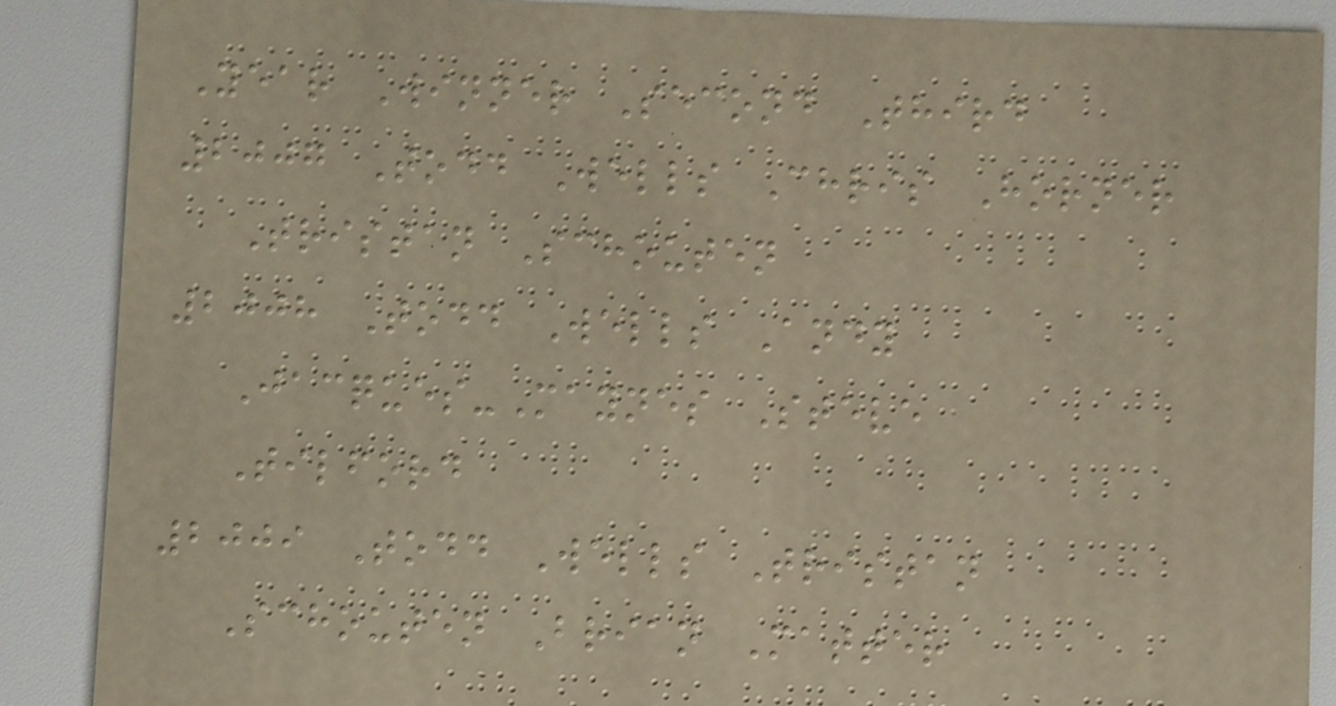Year Winner Second Third
2007 Todd Wells Chris Horner
Tristan Schouten
2008 Todd Wells Andy
Jacques-Maynes Steve
Tilford
2009 Todd Wells Tristan
Schouten Brian Matter
